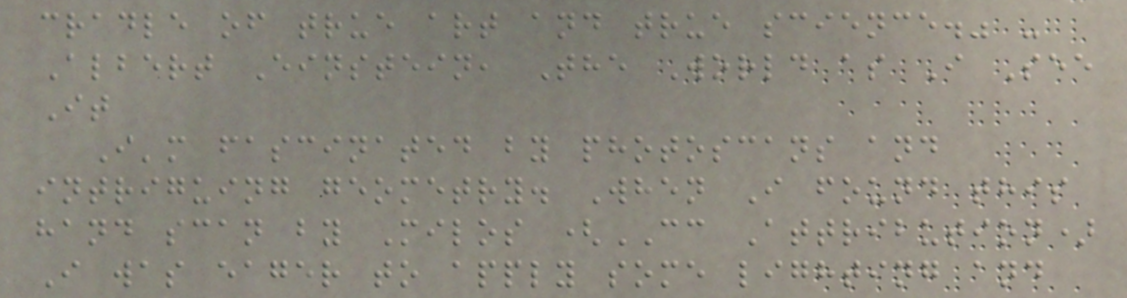cradle of true art and true science." -
Albert Einstein, The World as I See
It
I'm fascinated by photoscans and
intriguing geometry. When I found this
hand scan by Milos (CC Attribution)
I was eager to apply some lighting and
